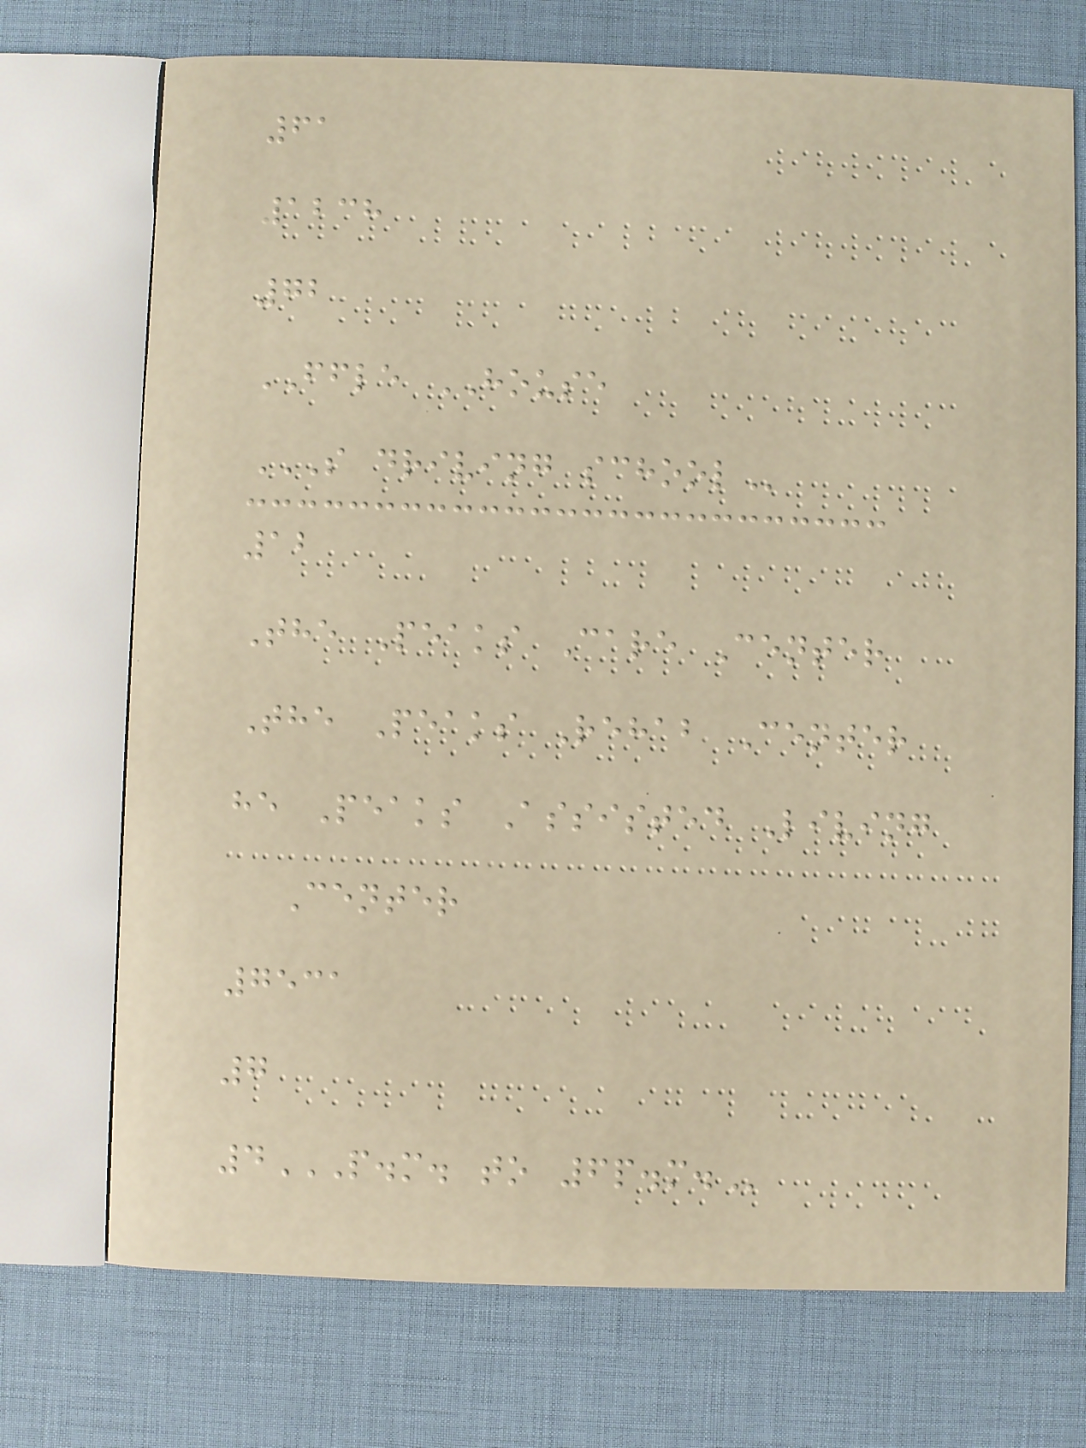61
1238
72
FFLE HOUSE
S DRIVING SCHOOL
12
The Peaks Care Center
The Peaks Rehab Center
he Peaks Assisted Living
Center
7531
7
4P.M. TO 6P.M.
